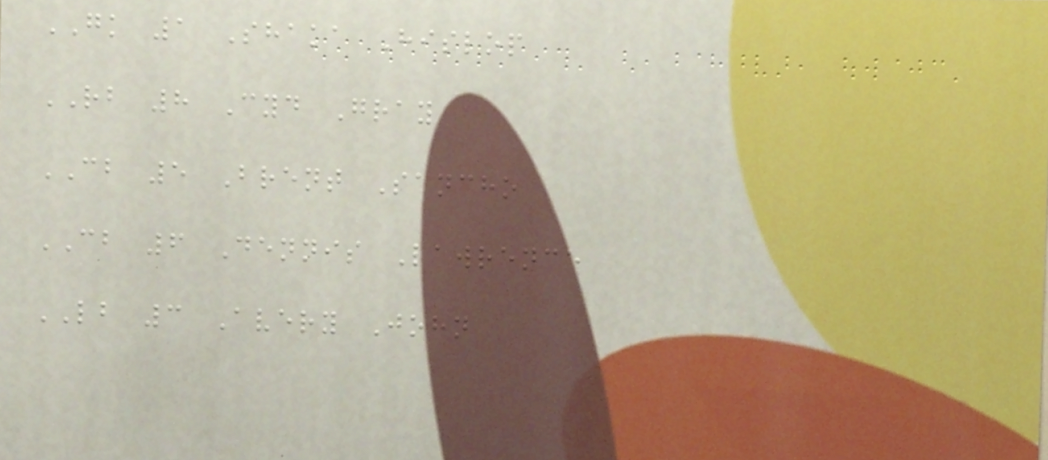GK 1 Shaka Hislop
RB 8 Cyd Gray
CB 5 Brent Sancho
CB 6 Dennis Lawrence
LB 3 Avery John
